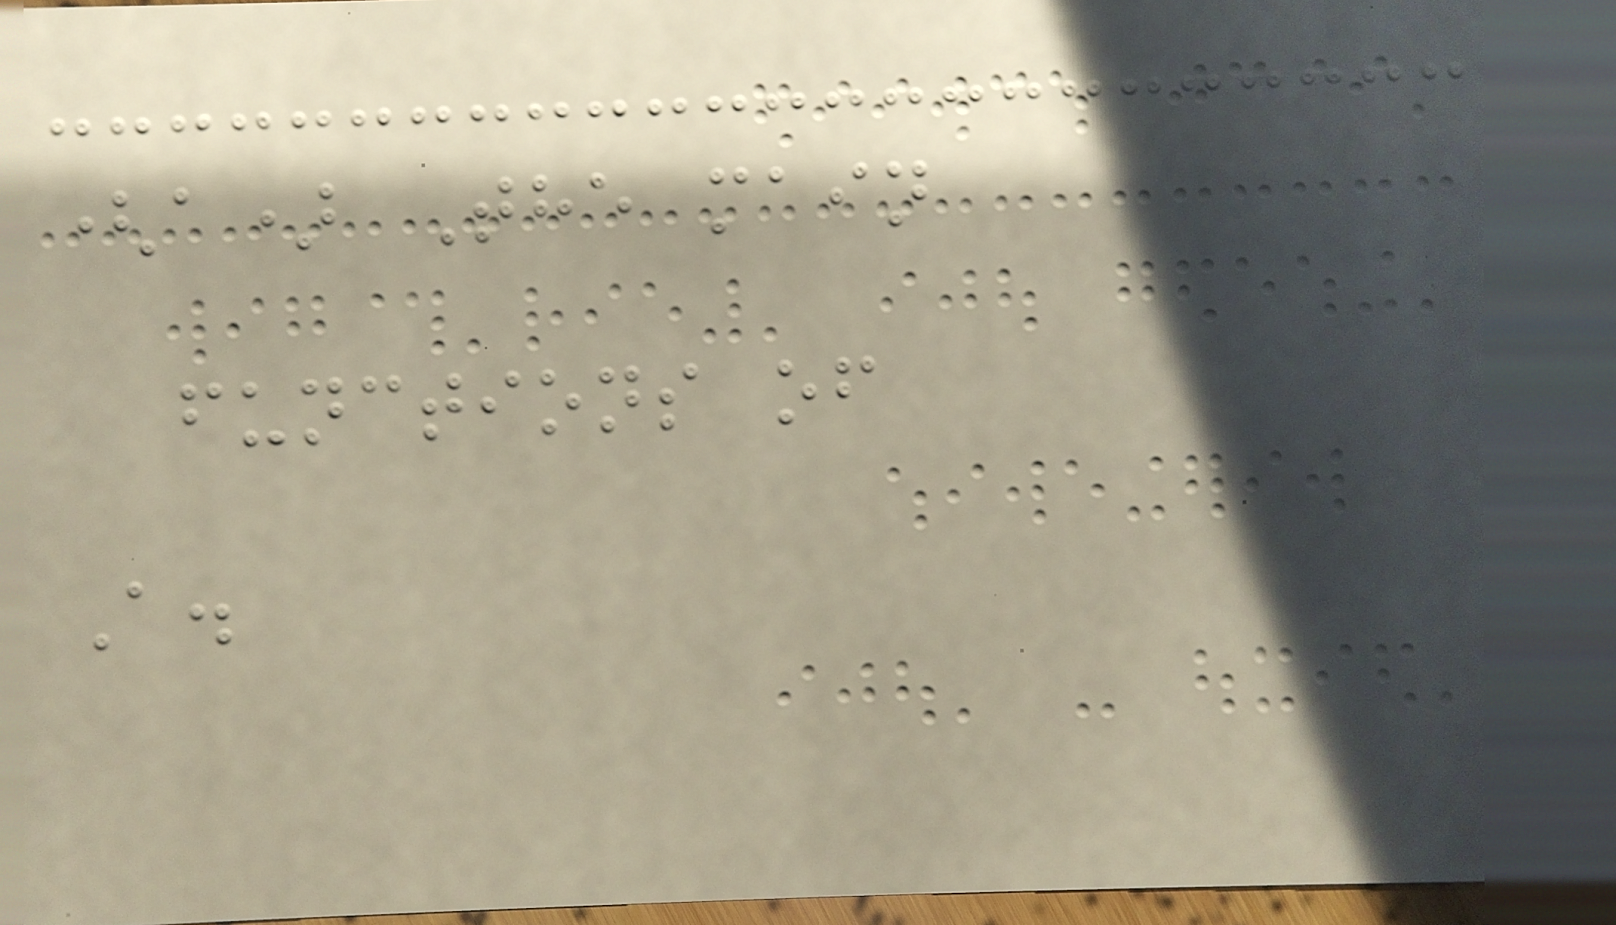(a) The main
functions of
A.
